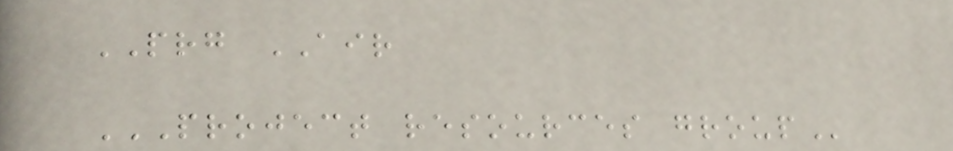PRG AIR
PROJECT RESOURCES GROUP
